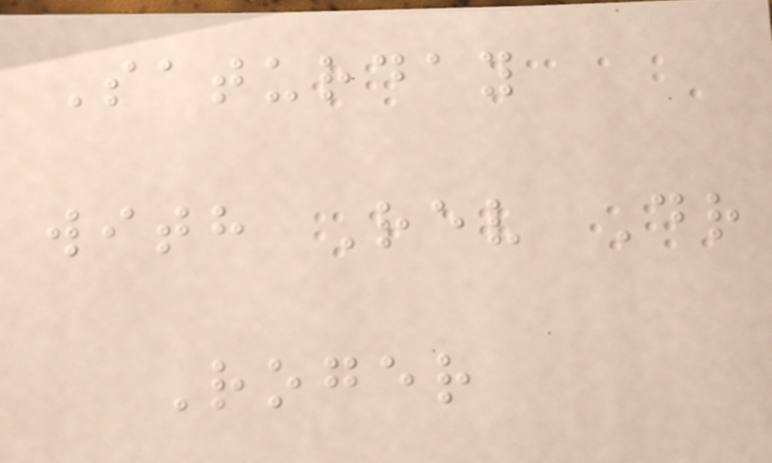Saturday
with Rev Dr
Roger
